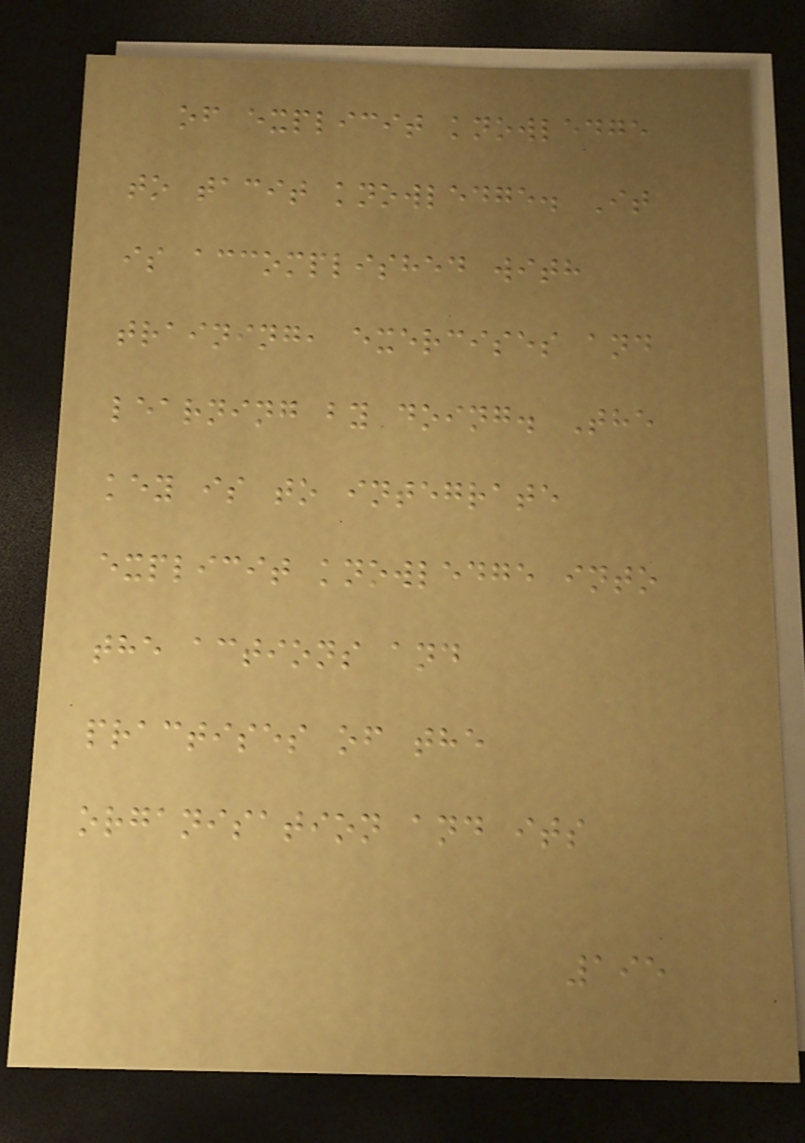of explicit knowledge
to tacit knowledge. It
is accomplished with
training, exercises and
learning by doing. The
key is to integrate
explicit knowledge into
the actions and
practises of the
organisation and its
195
